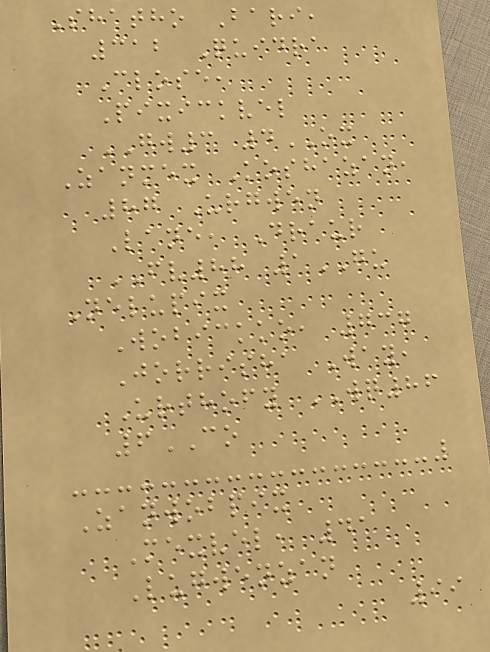Shatho Bari,
312 Quidra
Close,
Pixickvel
GW3 4OX
Zanmex Koshazan,
87 Urgwen
Lane, Draur
FV88 1GU
Nelupix
Wobickko, 737
Jorrisha Way,
Urthofy WQ86
6CO
Zanwobpix
Mexvel, 41
Lugwenzan
99
